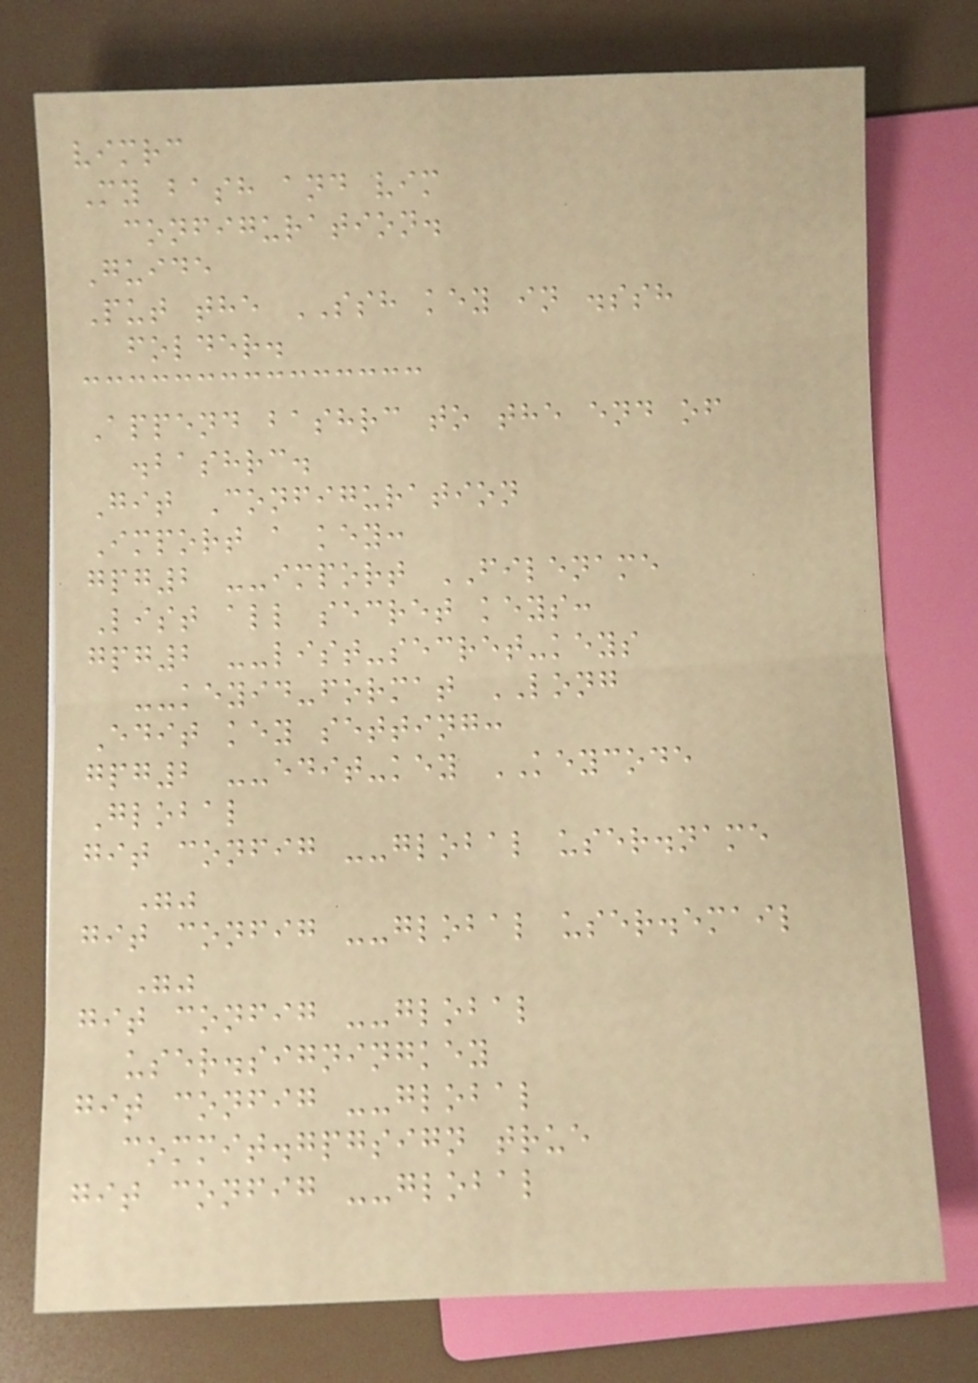vimrc
My bash and vim
configuration.
Guide
Put the SSH key in .ssh
folder.
Append bashrc to the end of
.bashrc.
Git Configuration
Import a key:
gpg2 --import FILENAME
List all secret keys:
gpg2 --list-secret-keys
--keyid-format LONG
Edit key setting:
gpg2 --edit-key KEYCODE
Global
git config --global user.name
""
git config --global user.email
""
git config --global
user.signingkey
git config --global
commit.gpgsign true
git config --global
